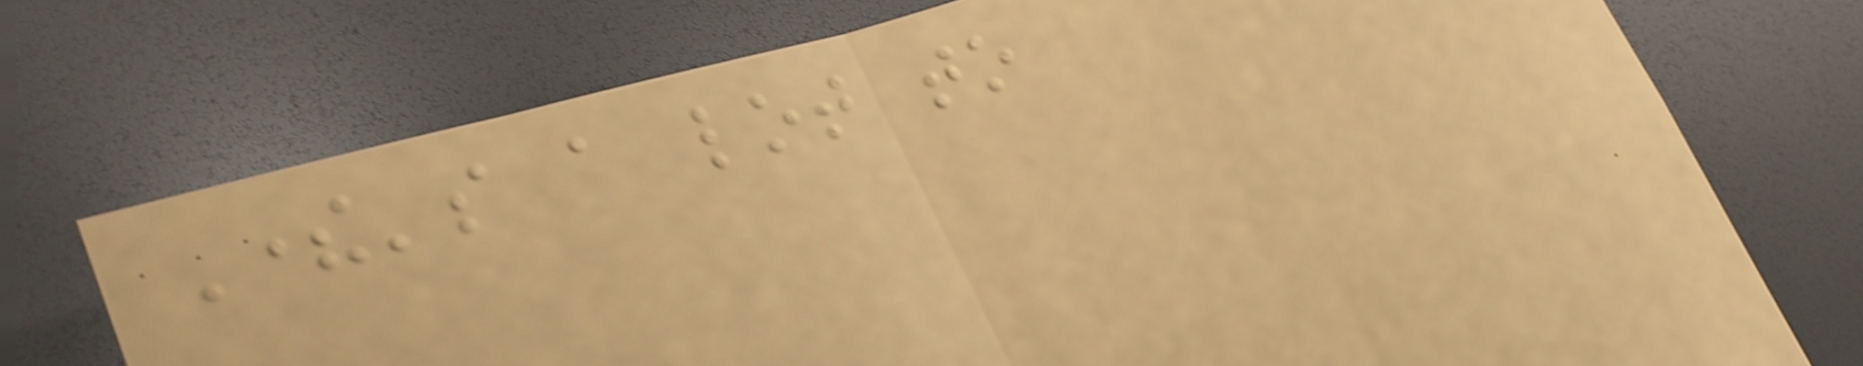There's a lot to
